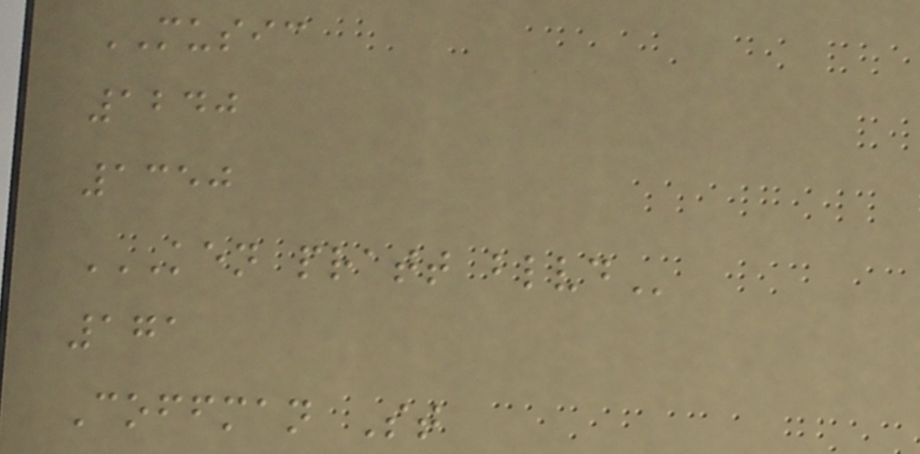MUSIC
1240
1350
KEN PRATT BLVD
171
Coffman St
